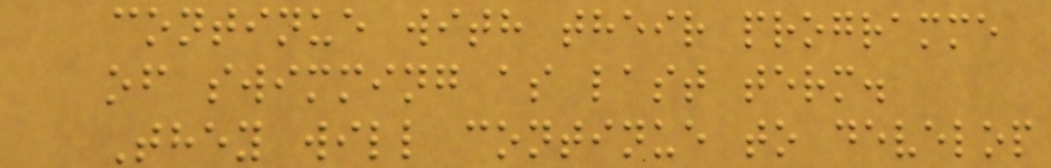continue with their programme
of swimming as last term.
They will continue to develop
